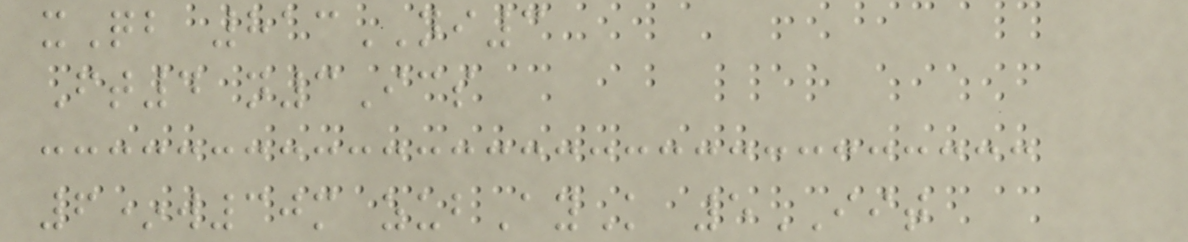xQb 813NI3
Ft4 n3Ics
6*w30m zubAyK 5IIT
